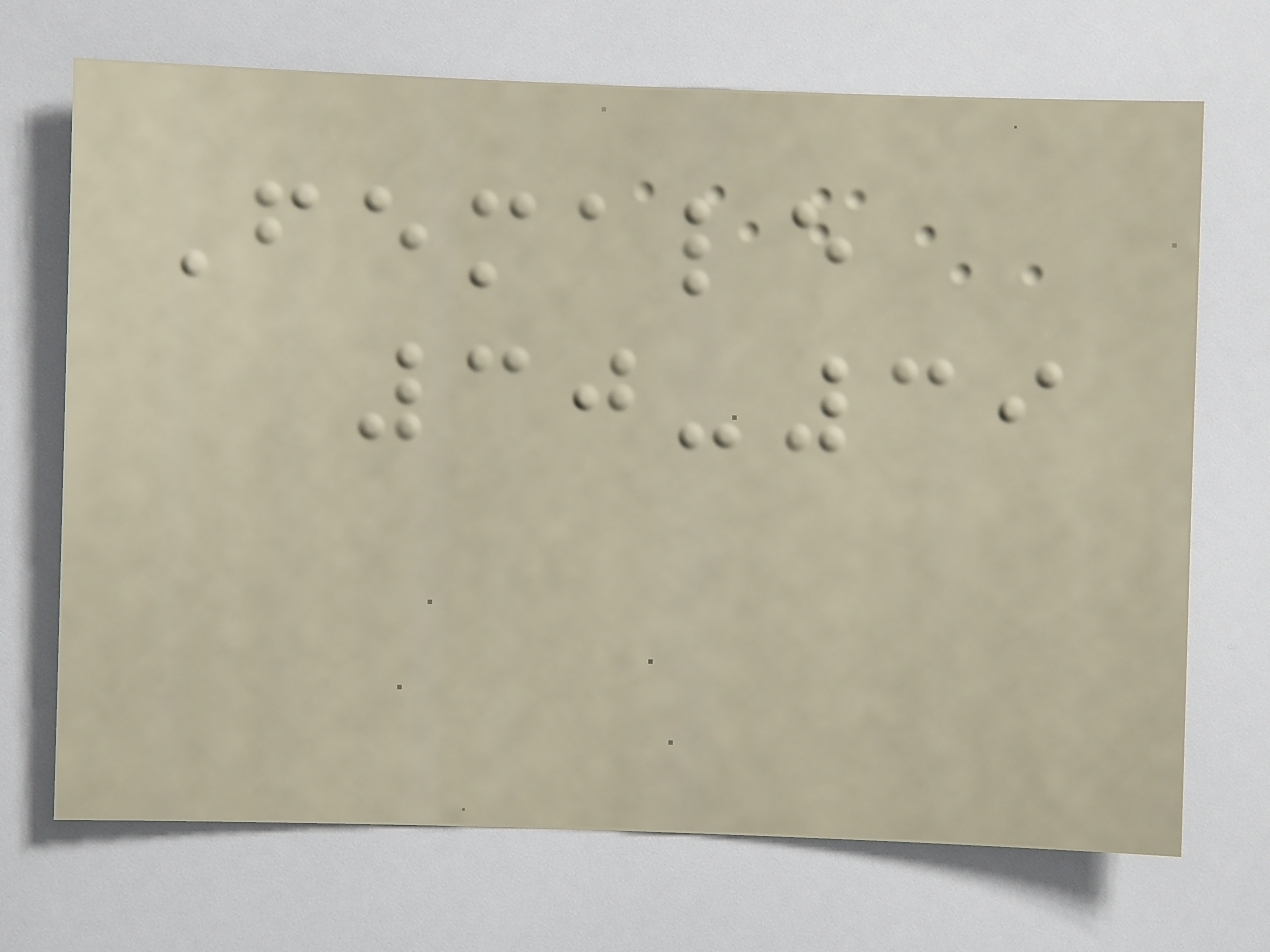Female
30-39
